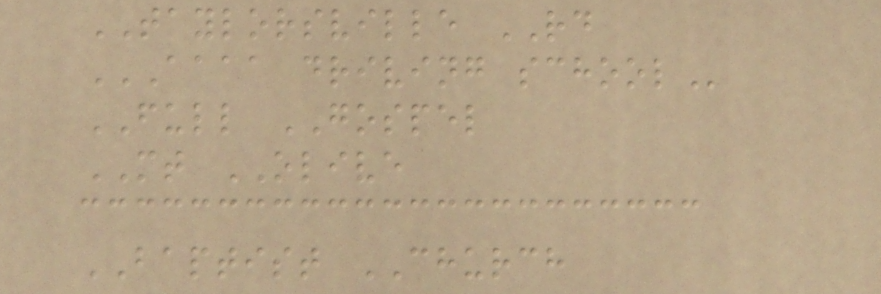TAYLORSVILLE RD
AAAA DRIVING SCHOOL
FULL GOSPEL
MT OLIVE
BAPTIST CHURCH
